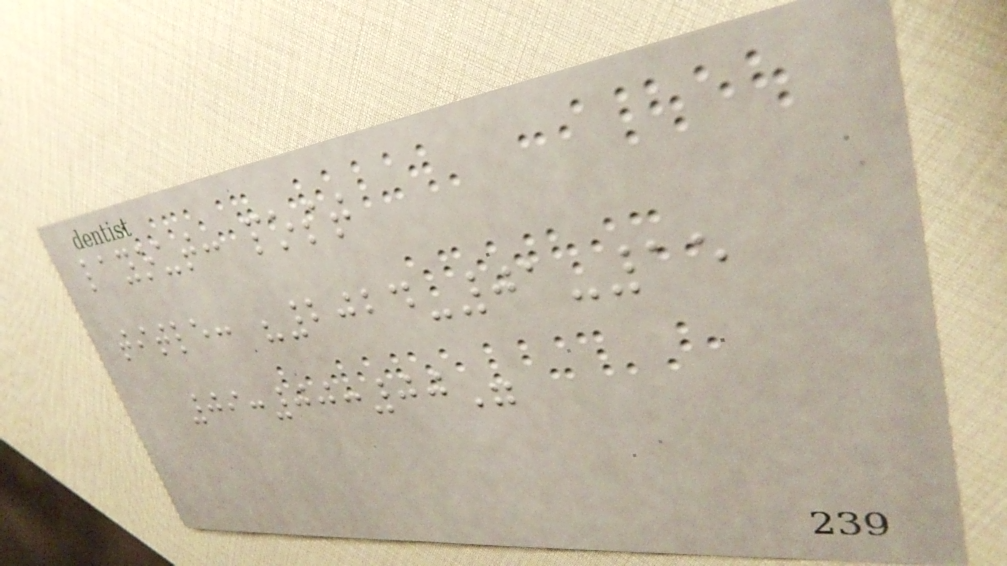layout: post
title: "2024-01-15
09:00:00"
